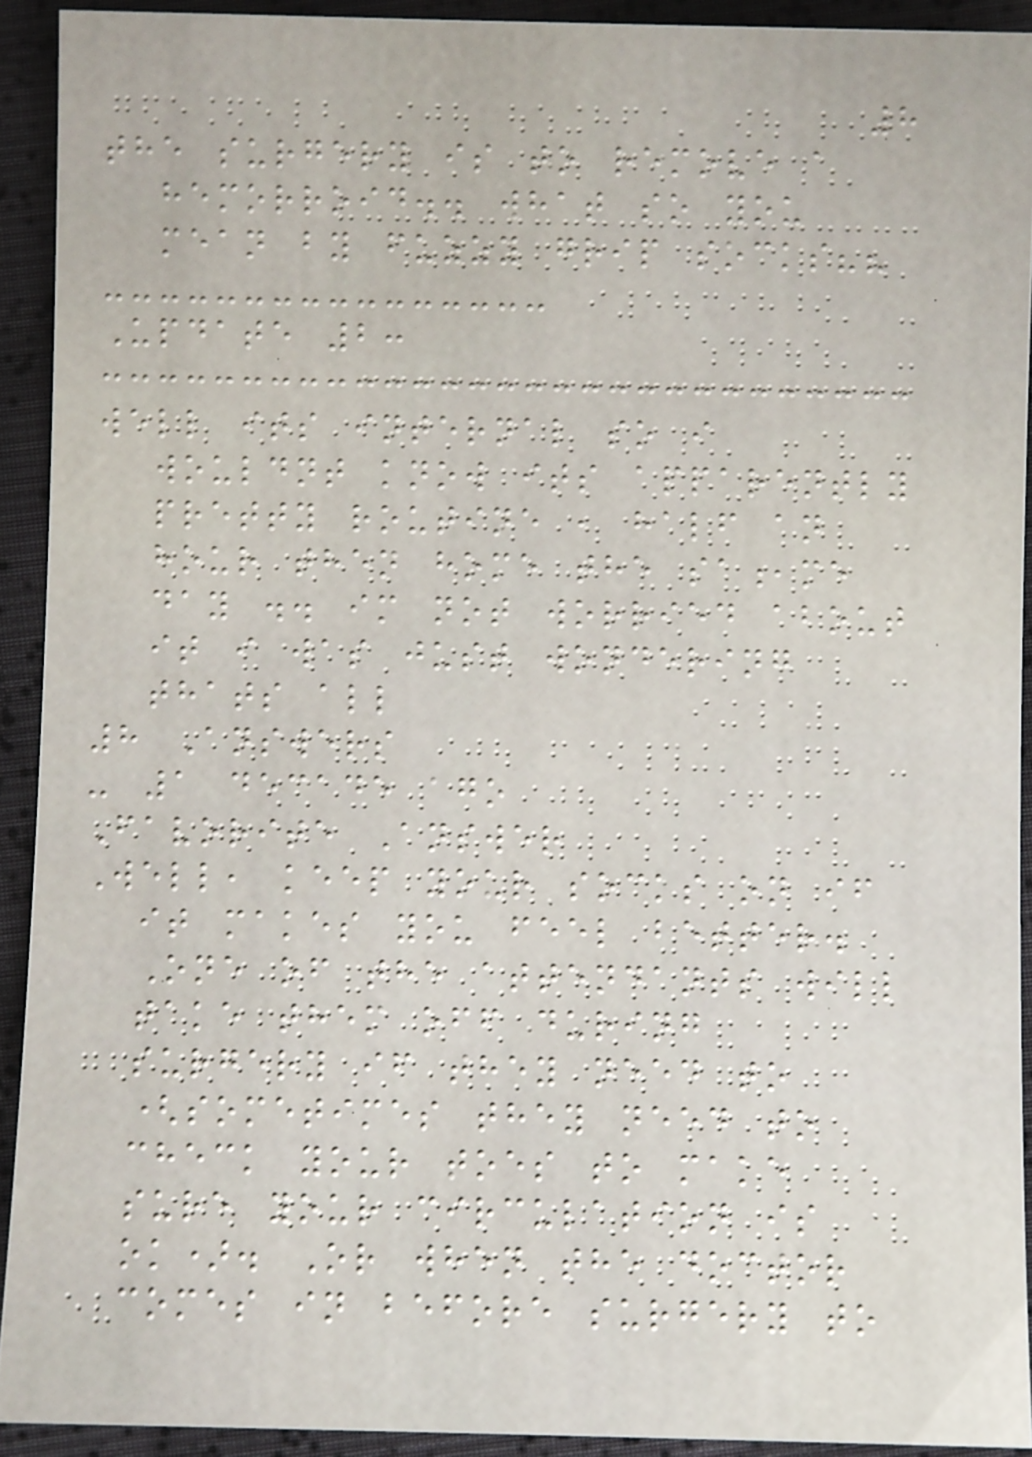8
the surgery is to remove a
hemorroid.. what so you
mean by fuzzy grip socks??
Update 2:
well its internal so i
wouldnt know its apparently
pretty routine , half an
hour then home the sa,me
day .. im not worried about
it i was just wondering
thats all
8 Answers
- 1 decade ago
Favorite Answer
Well, keep your socks on if
it makes you feel better.
One of the attendants will
take them off during
surgery if they need to
(sometimes they need to
check your toes to make
sure your circulation is
ok). Or when the doctor
comes in before surgery to
